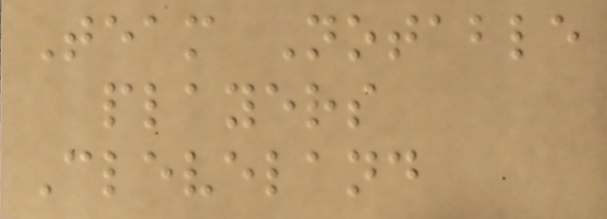Team Notable
players
Cleveland
